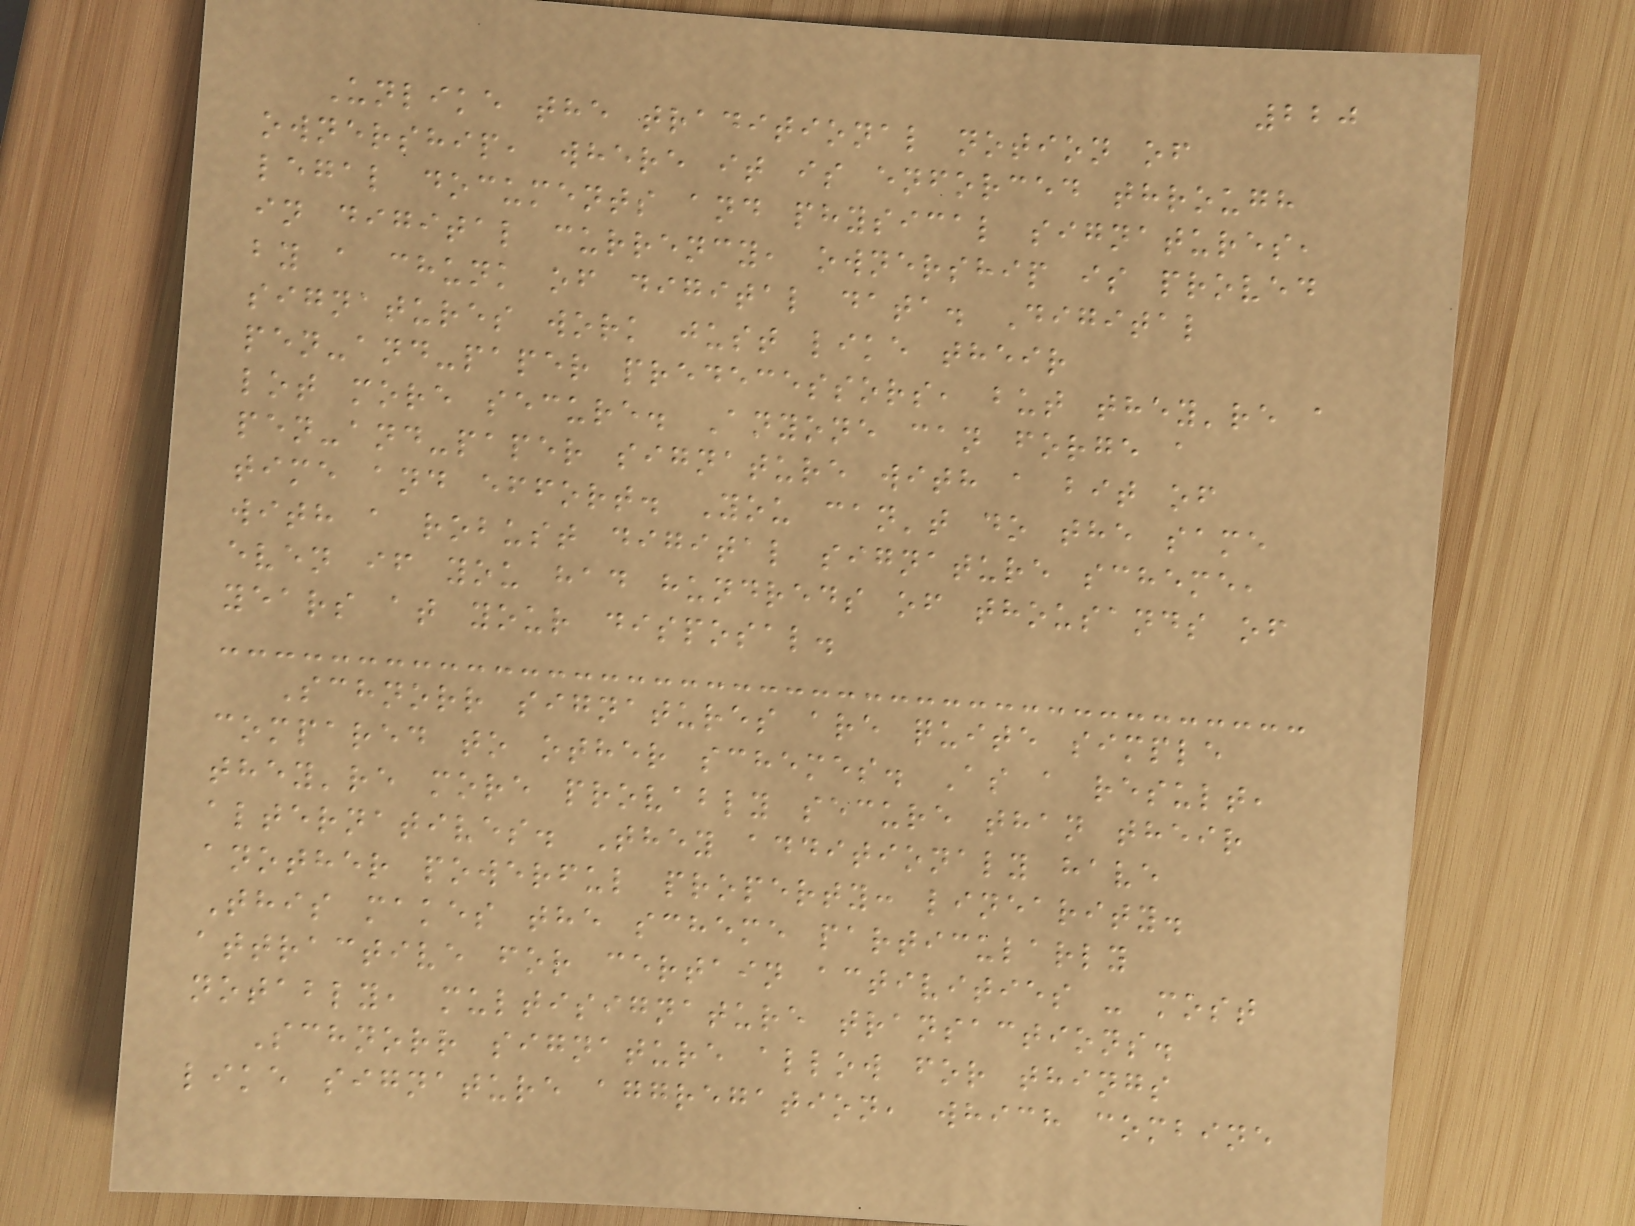220
Unlike the traditional notion of
ownership, where it is enforced through
legal documents and physical signatures,
in digital currency, ownership is proved
by a chunk of digital data. Digital
signatures work just like their
pen-and-paper predecessors, but they're a
lot more secure. Anyone can forge a
pen-and-paper signature with a bit of
time and effort. You can't do the same
with a robust digital signature scheme,
even if you had hundreds of thousands of
years at your disposal.
Schnorr signatures are quite simple
compared to other schemes. As a result,
they're more provably secure than their
alternatives. They additionaly have
another powerful property: linearity.
This makes the scheme particularly
attractive for certain activities - most
notably, multisignature transactions.
Schnorr signature allow for things
like signature aggregation, which combine
